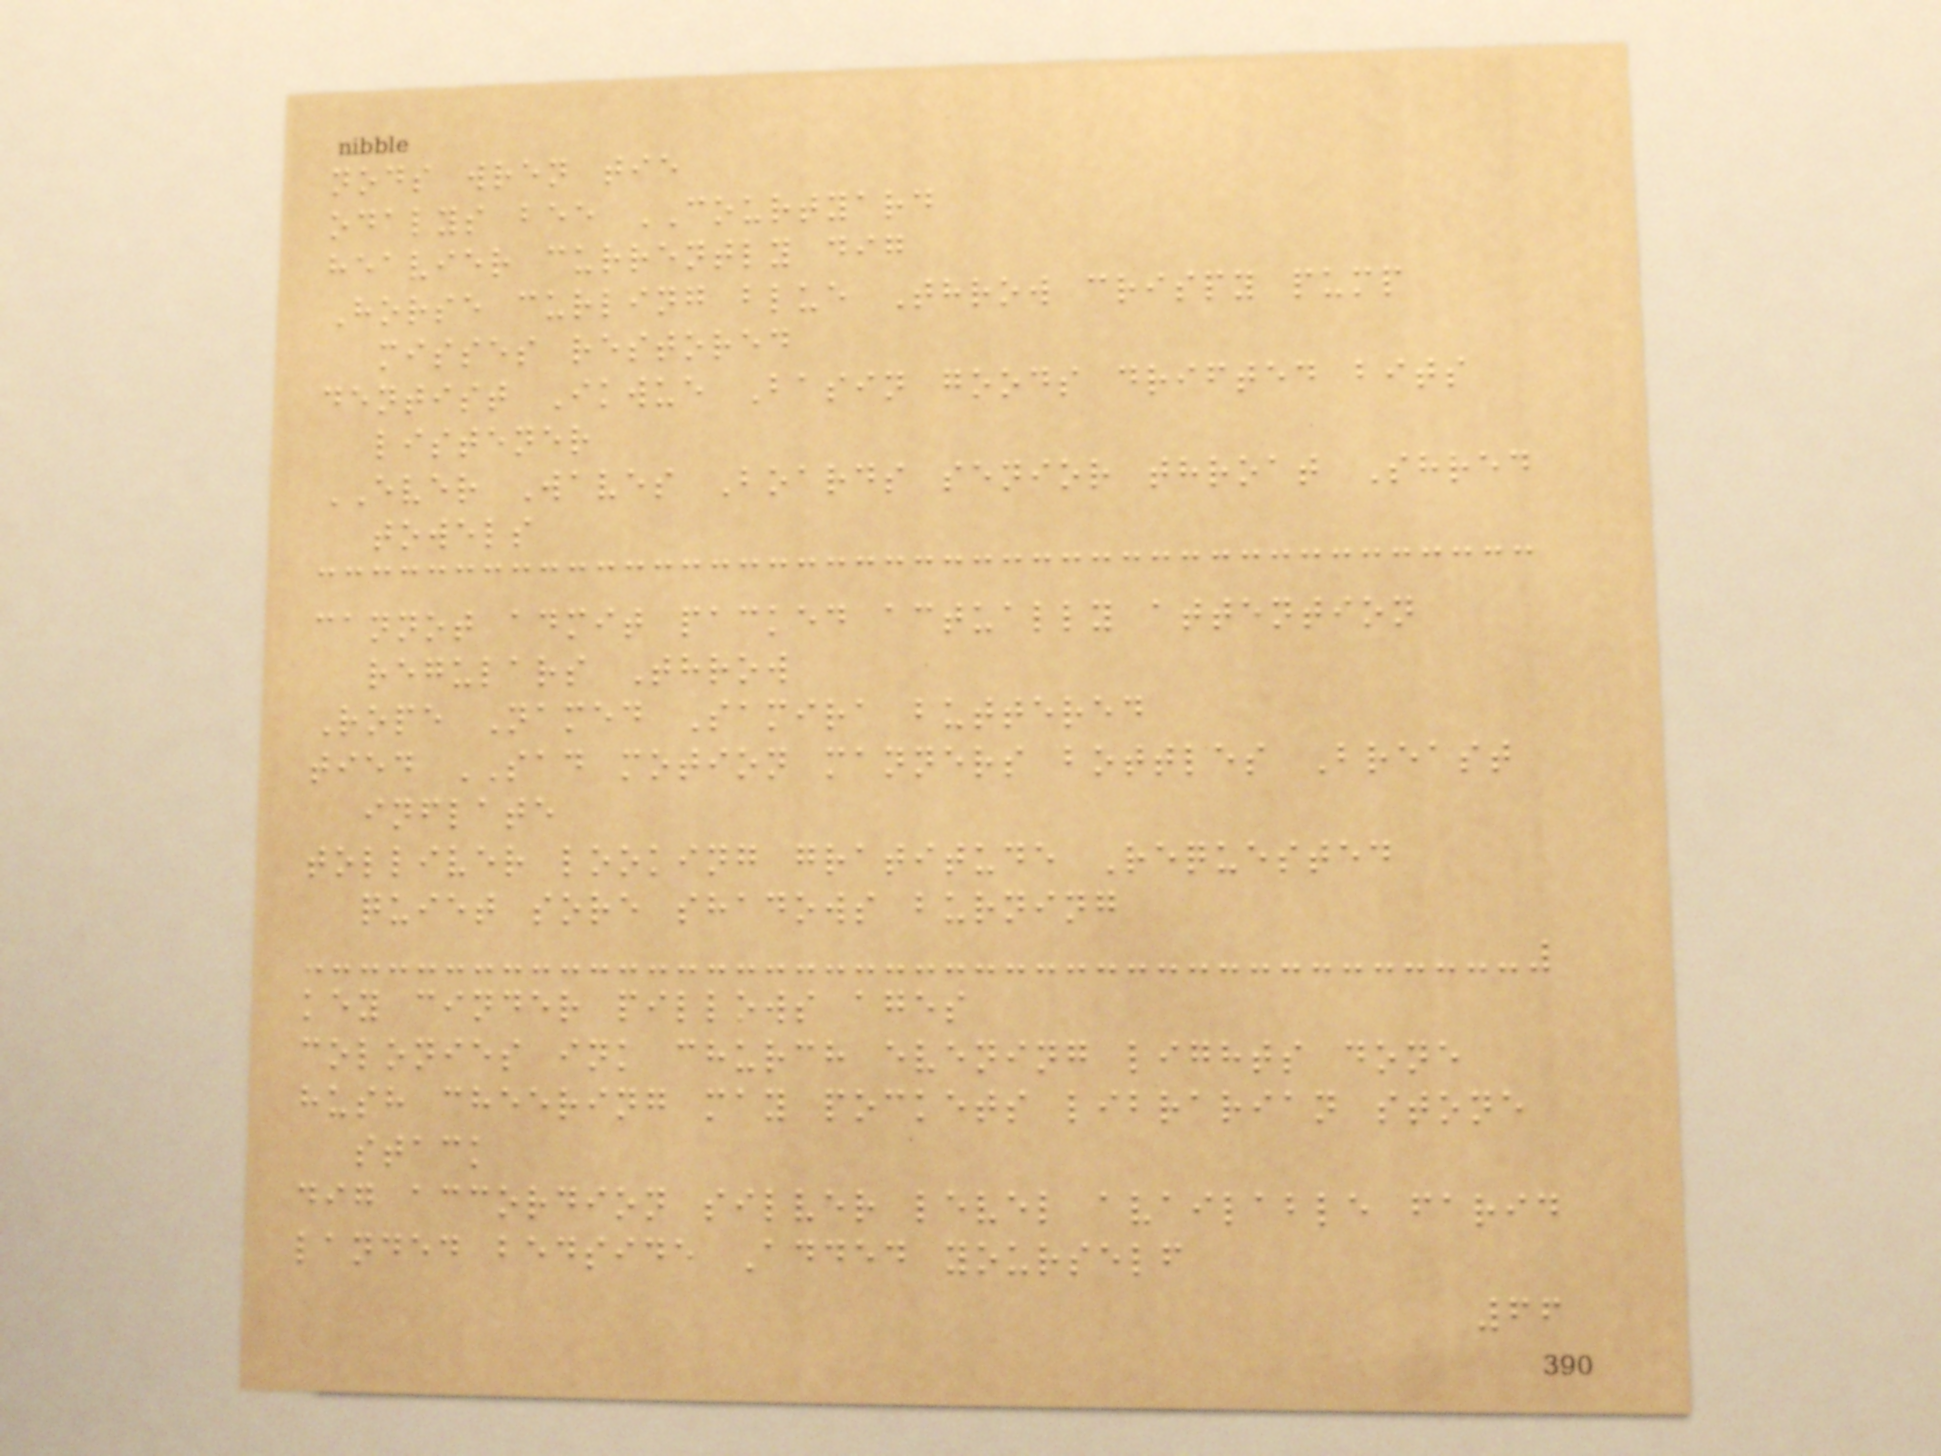nods wren tie
odalys bee COURTYARD
heavier currently dig
Horse curling blue Throw crispy pump
misses restored
dentist Ikwue Basin goods drifted bits
listener
EVER Waves Boards senior throat Shred
towels
cannot admit packed actually attention
regulars Throw
Rope Named Samira buttered
tied SAD motion manners bottles Breast
inflate
tolliver looking gratitude Requested
quiet sore shadows burning
key cinder pillows ages
colonies ink church evening lights done
hush cheering may pockets librarian stone
stack
dig accordion silver level available farid
landed bedside Added yourself
66
